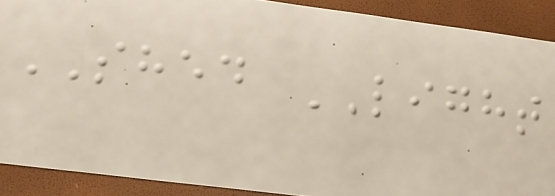SHED LIGHT
